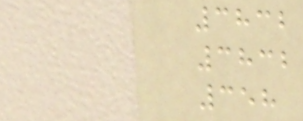3832
3832
358
